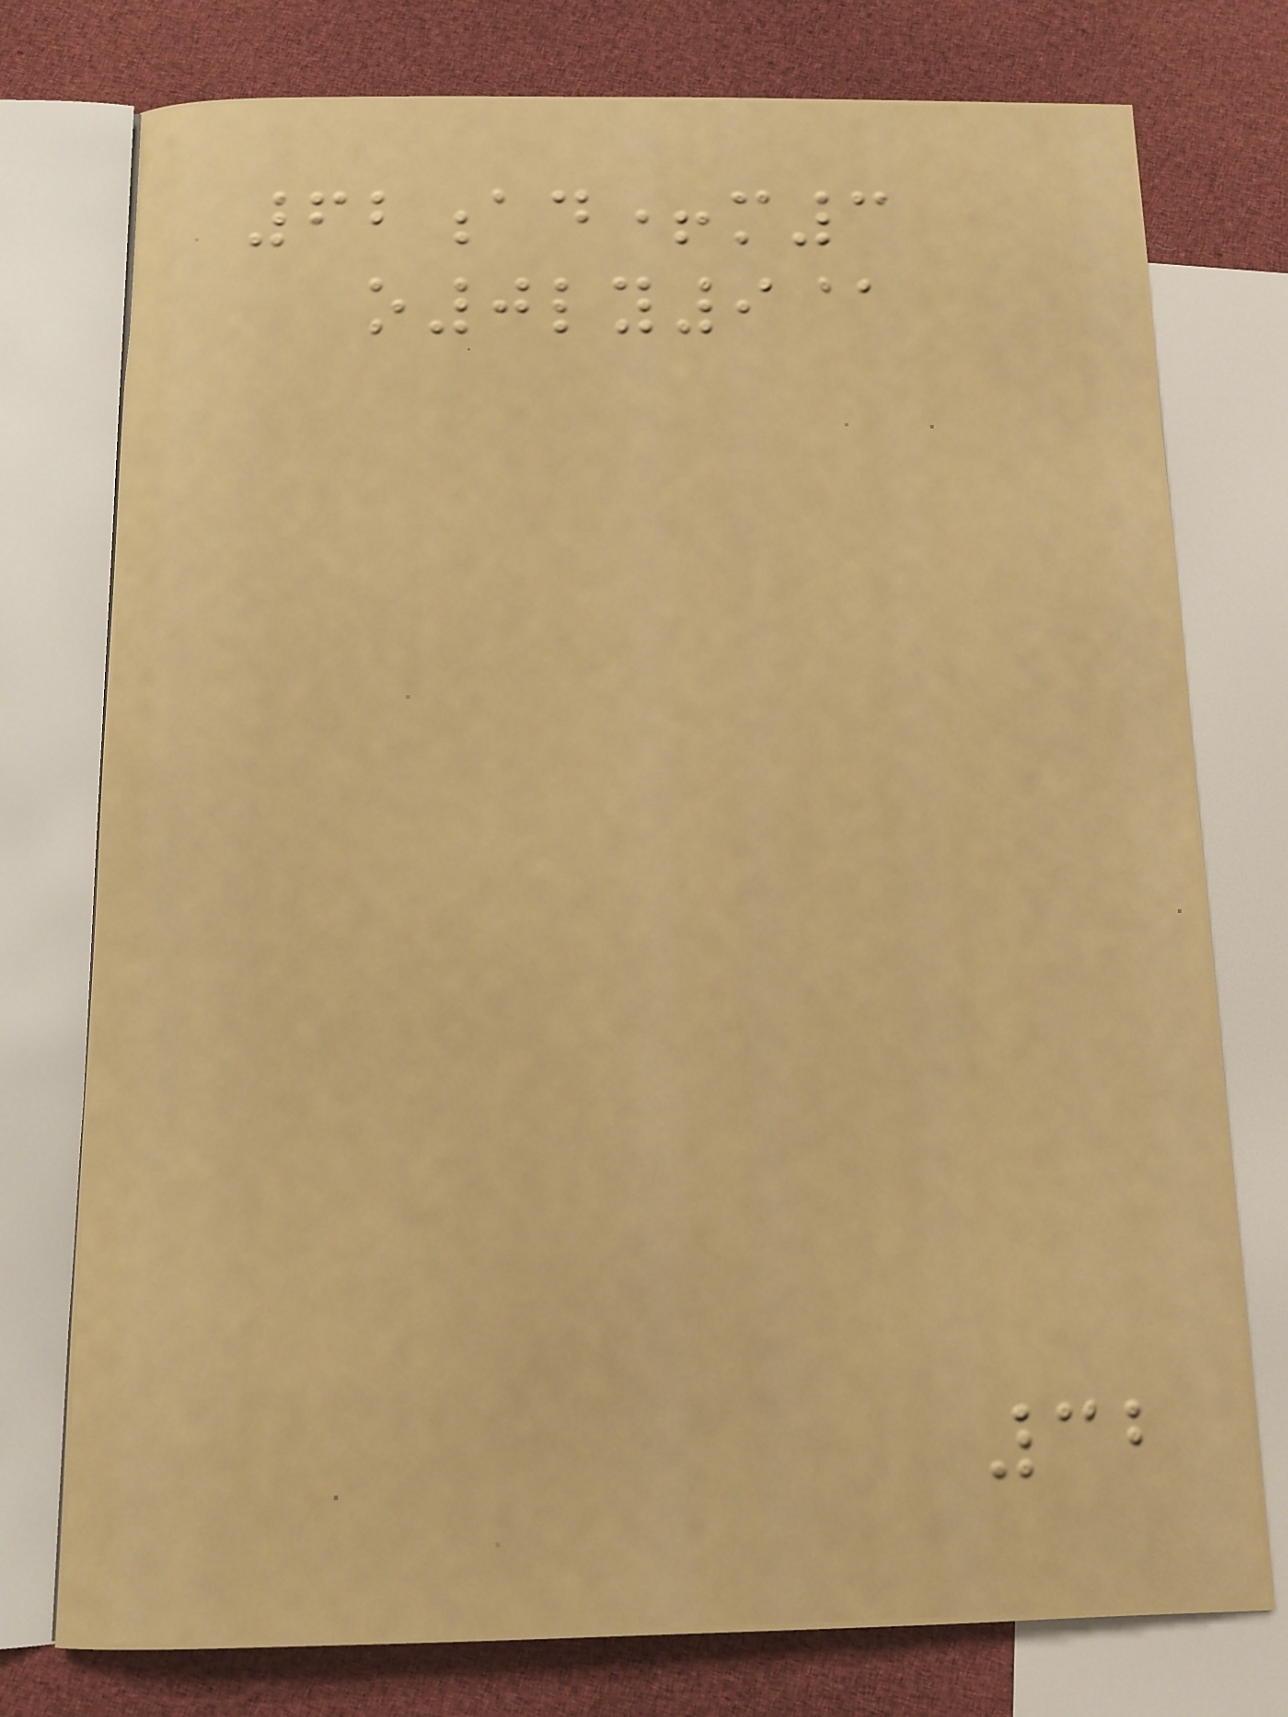62ad+m3
o0ly9@
32
